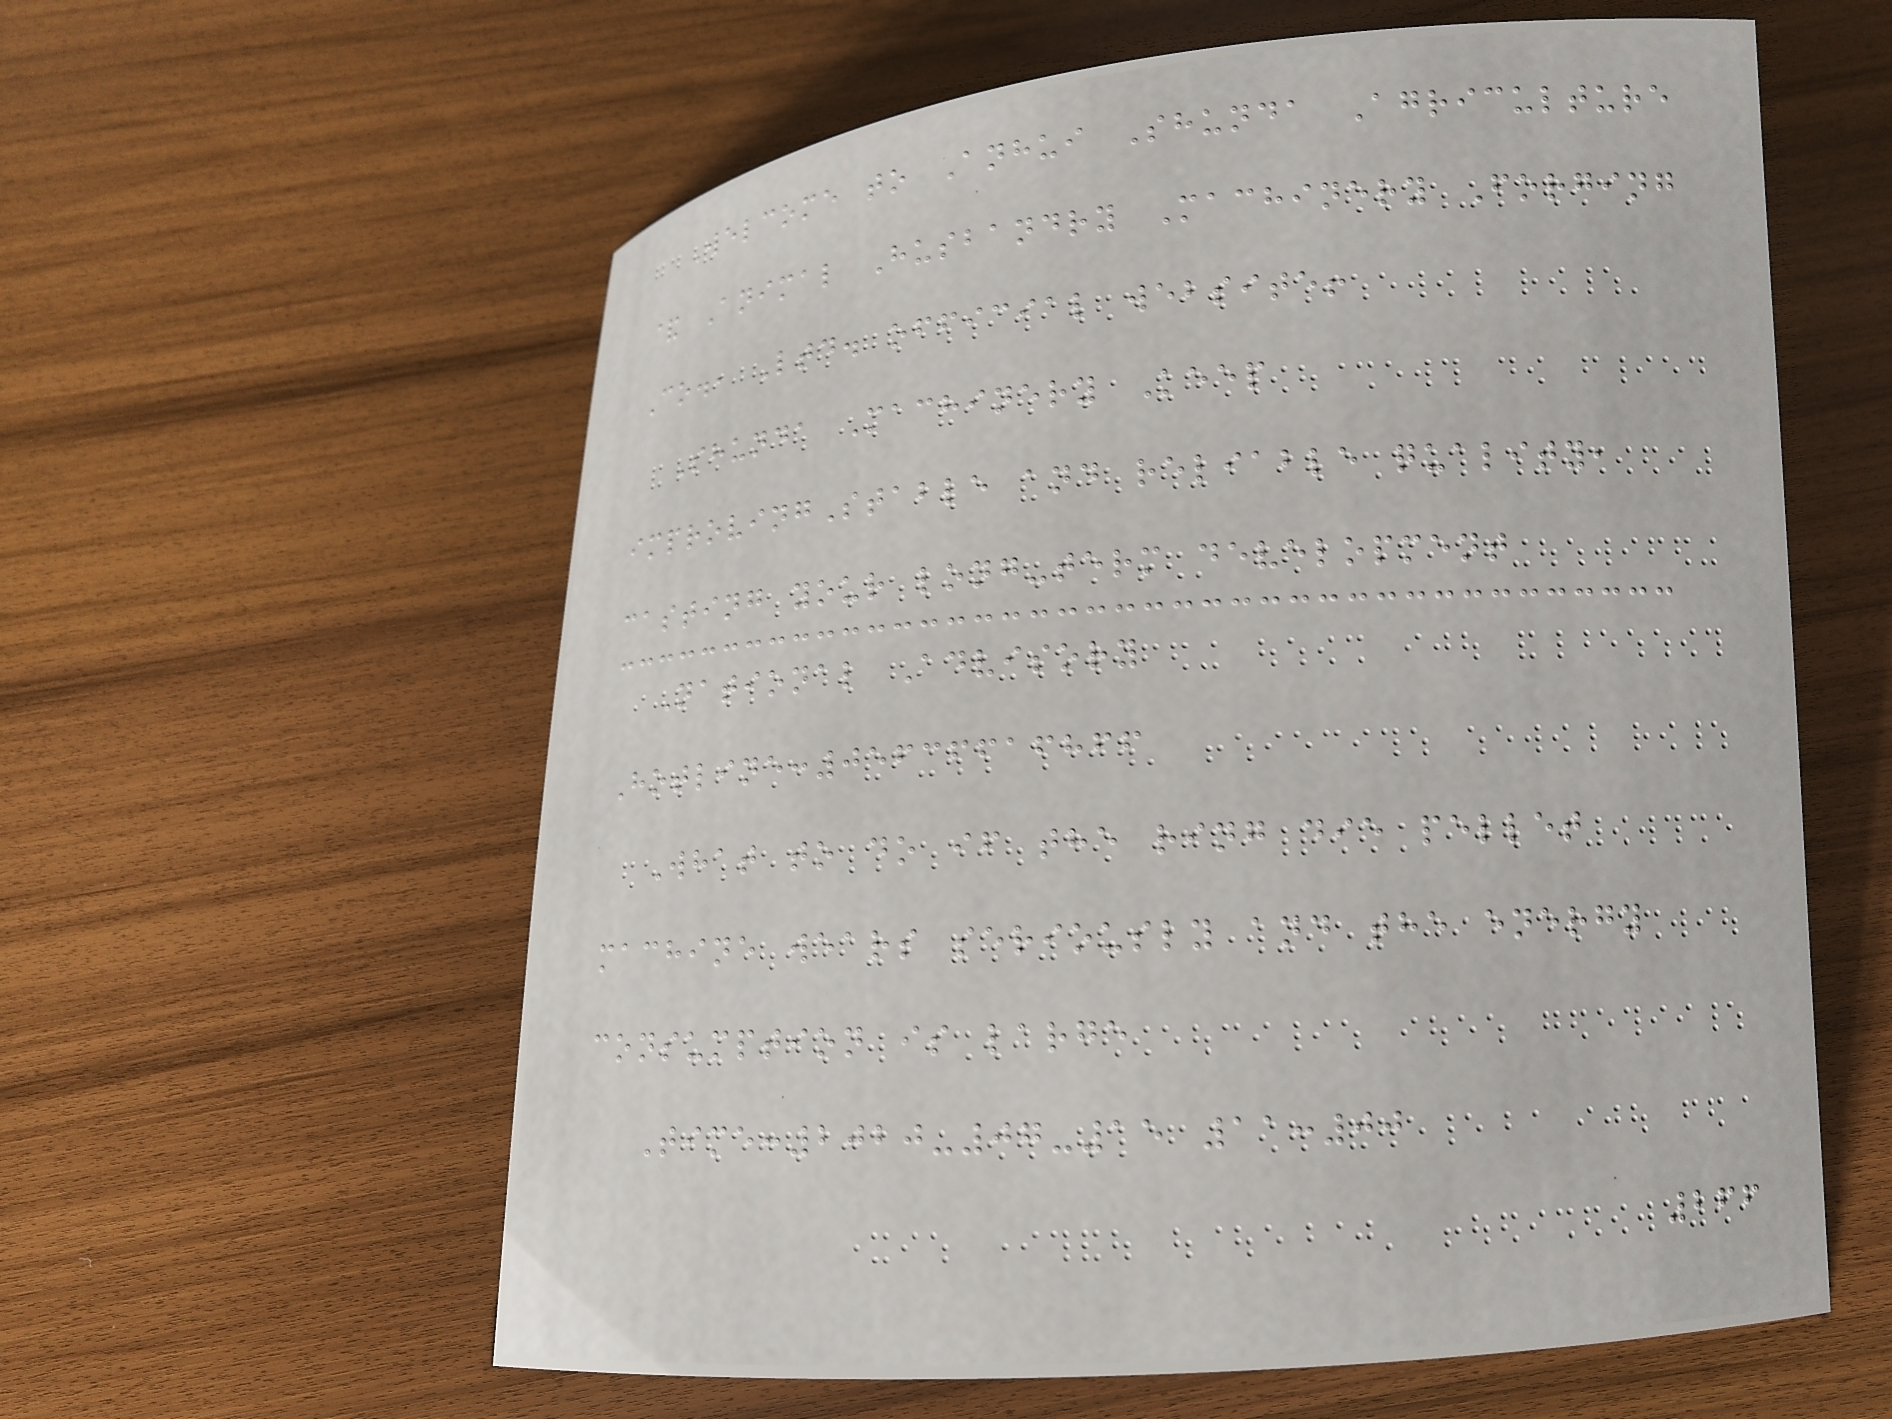Welcome to Anhui Shunda Agriculture
& Animal Husbandry Machinery Forging
Co., Ltd. official website!
Shunda Machinery Keep
improvingStable and reliable quality,
casting your long-term development
National Advisory
Hotline:05636616866
What to do if the ring die pellet
machine wears seriously and the energy
consumption is large
Time:2020-07-15 11:00
266
